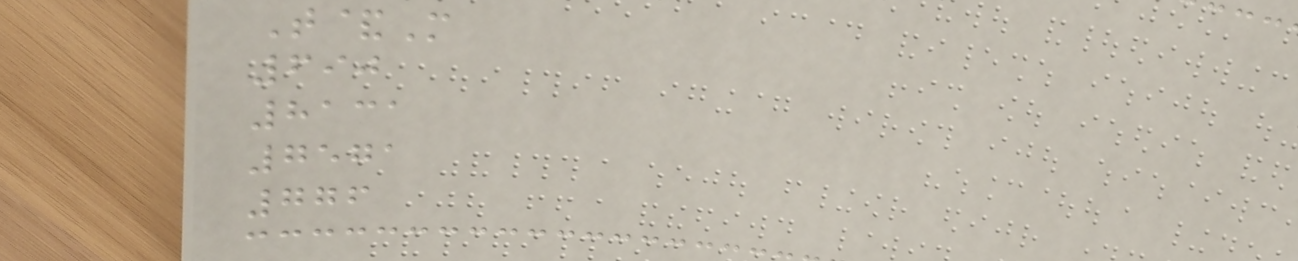T&M
690
8131
7571
776
